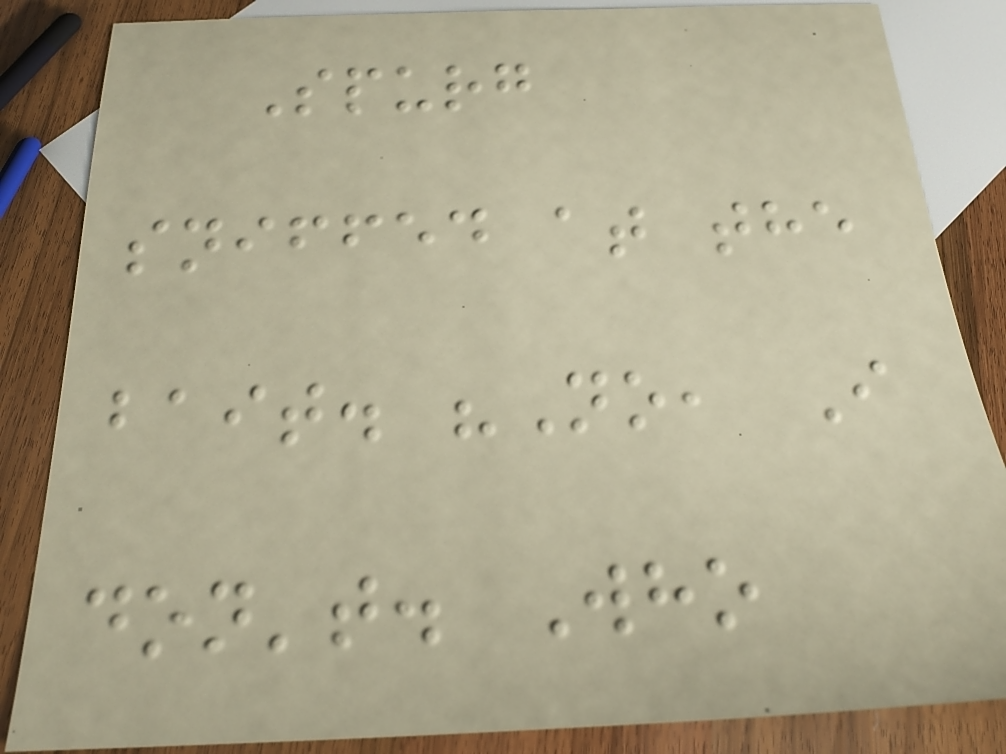Spurg
sniffed at the
bait. "No, I
don't. Who
